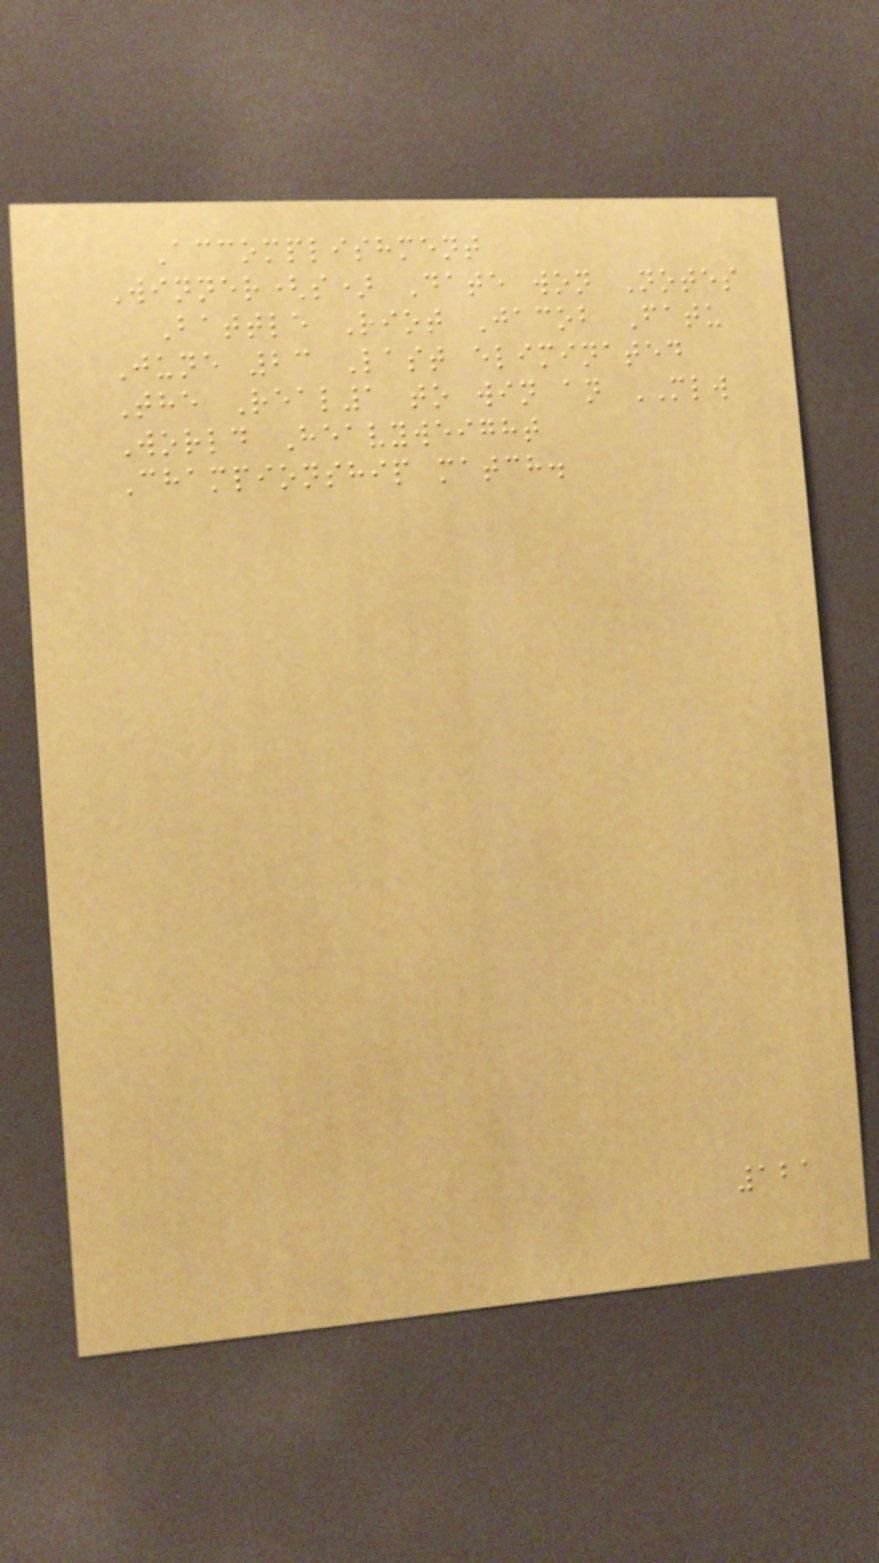Accomplishment
Winner(s) Date won Notes
Battle Riot Jacob Fatu
June 23 Last eliminated
The Real1 to win an MLW
World Heavyweight
Championship match.
121
